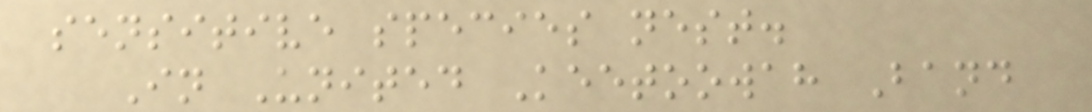sensitive species nest.
In United Keetoowah Band
